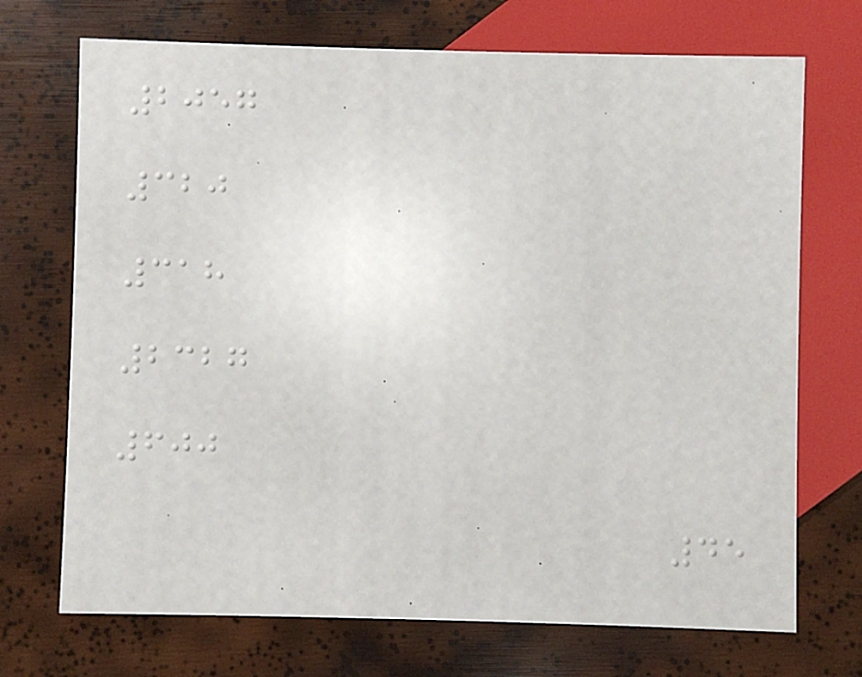2057
320
318
2327
600
45
